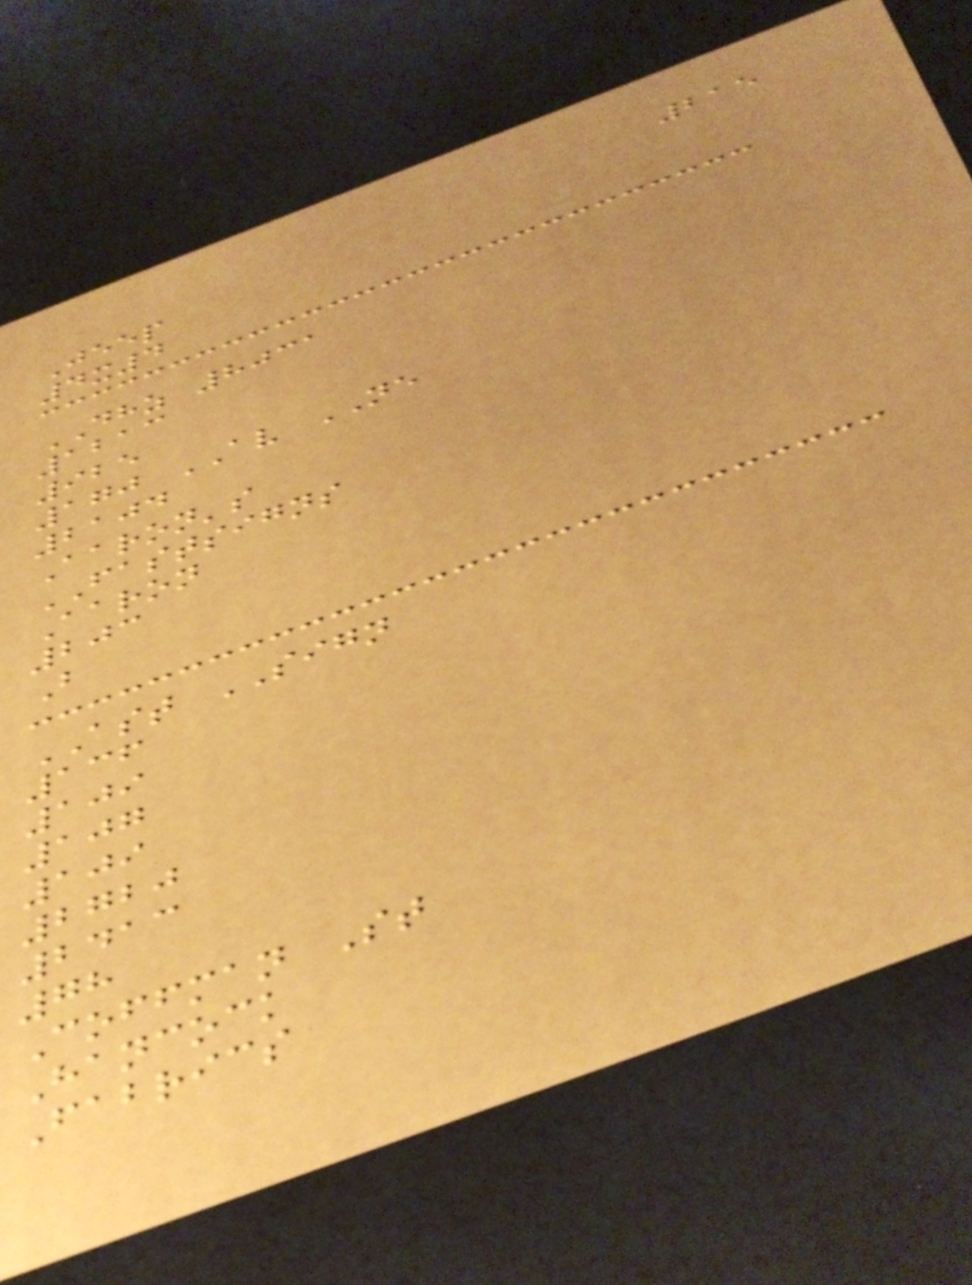215
Jeep
4x4
DHZ 8031
1213
925
170 AV NE
2104
Aaron's
FASTSIGNS
Aaron
203
B
AST SIGN
136
109
107
109
2720
2413
78
Coffman St
Hancock
Fabrics
